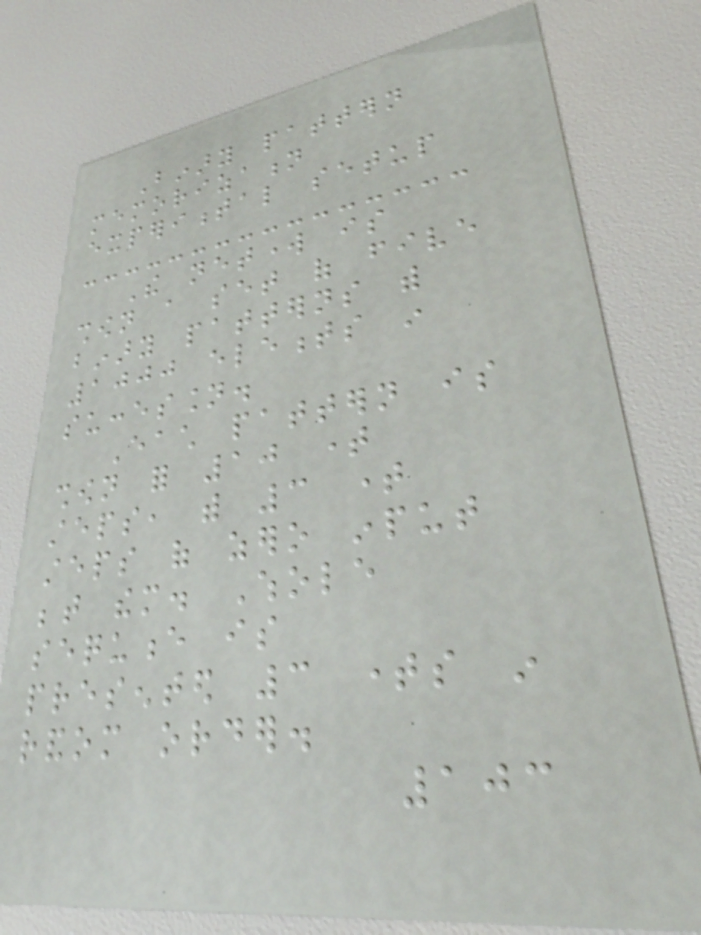Binary pattern
memorization
experimental setup
The network is
shown a set of five
binary patterns with
1000 elements in
succession.
Each pattern is
shown for 10 time
steps, with 3 time
steps of zero input
between them. Whole
sequence is
presented 3 times in
random order.
103
